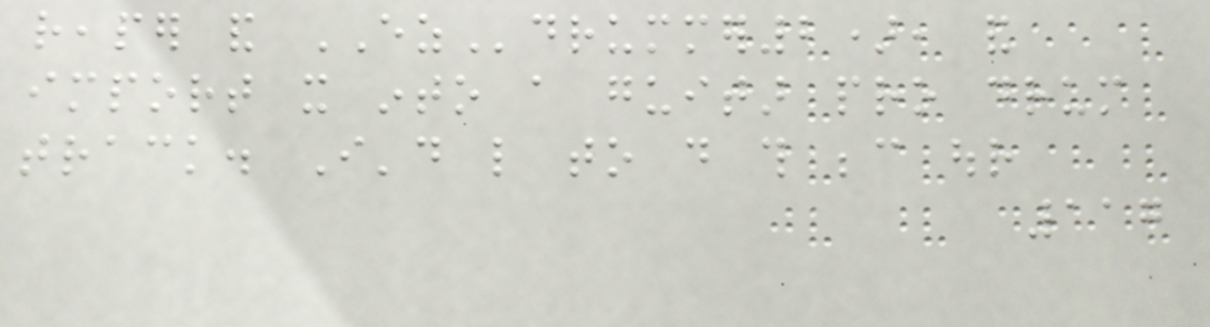reaper and EZdrummer2), and
import it into a guitar pro drum
track. I'd like to do this because our
117
